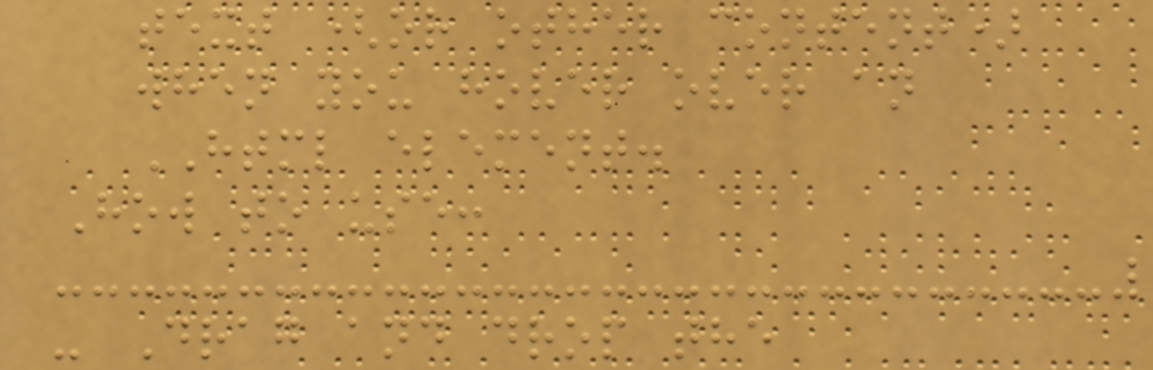text (or other content)
when you hover over an
HTML element.
How to use:
- Drag and drop the
